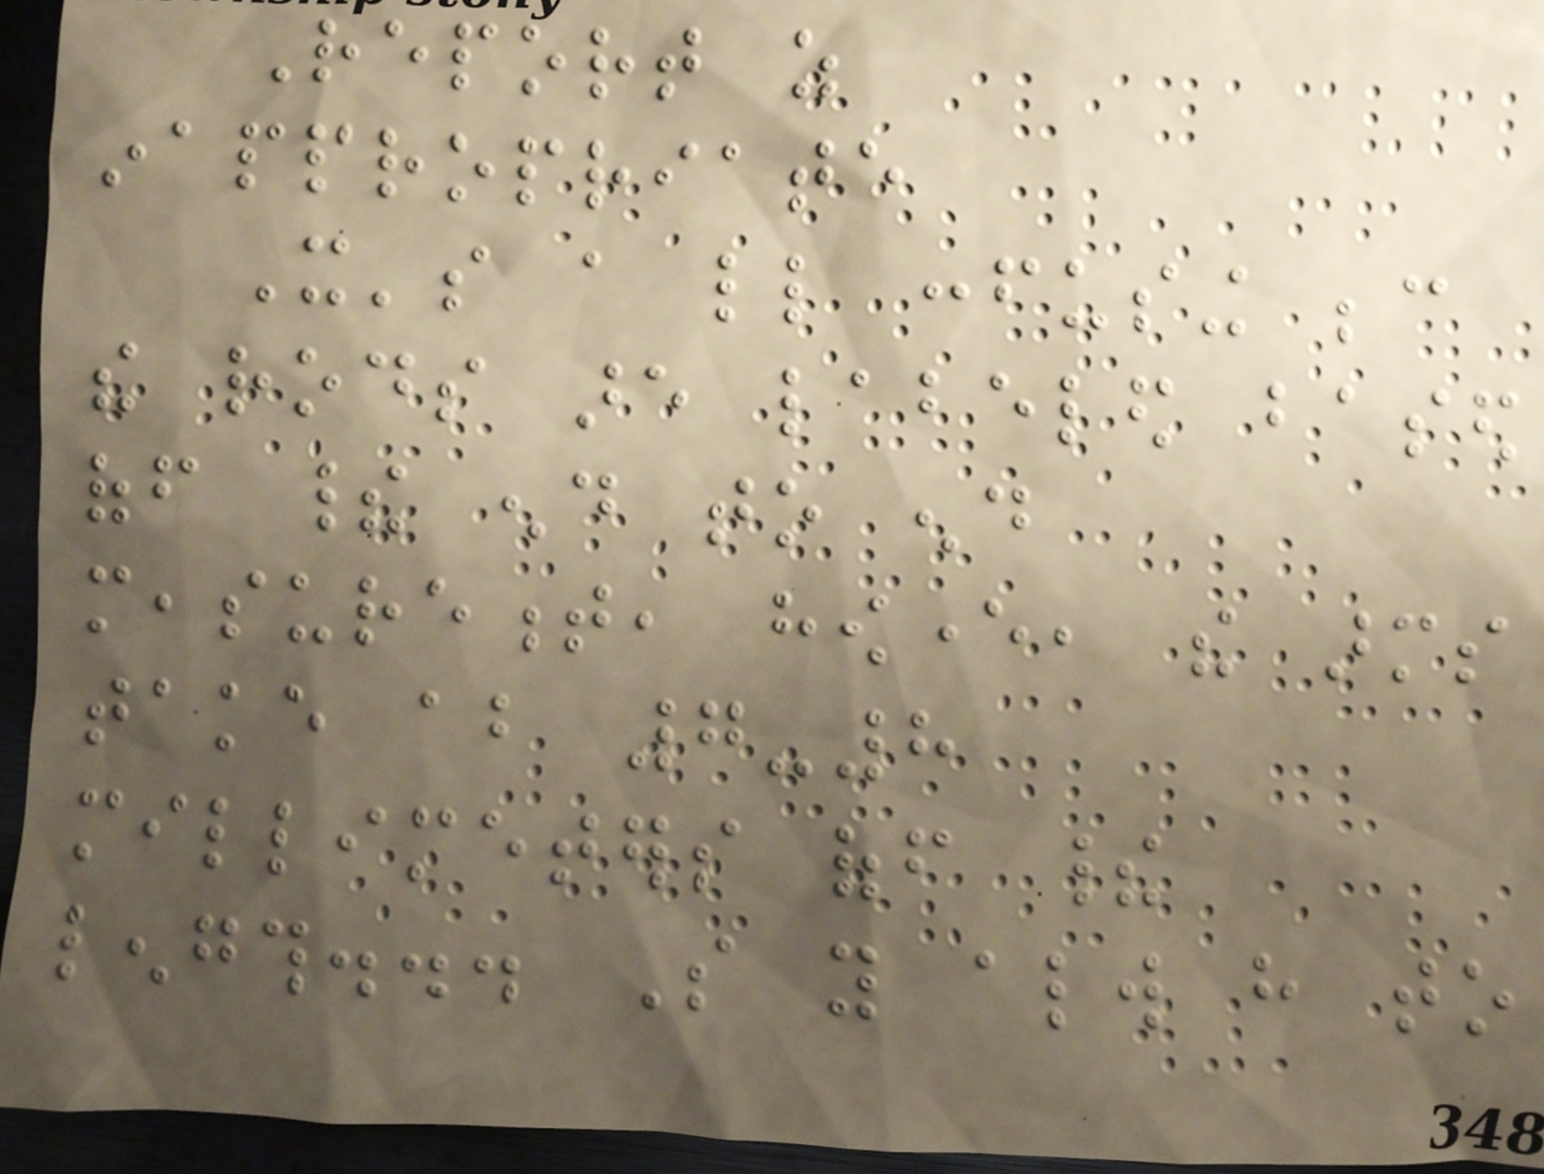Report as
inappropriate
It's a little confusing because
the rods are labeled based
off their end to end
measurement, however, the arms
take about 7-8
millimeters off their
length... So you always have to
